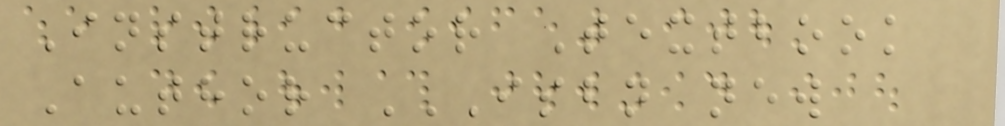Instructor Textbook
Author ISBN NEW
